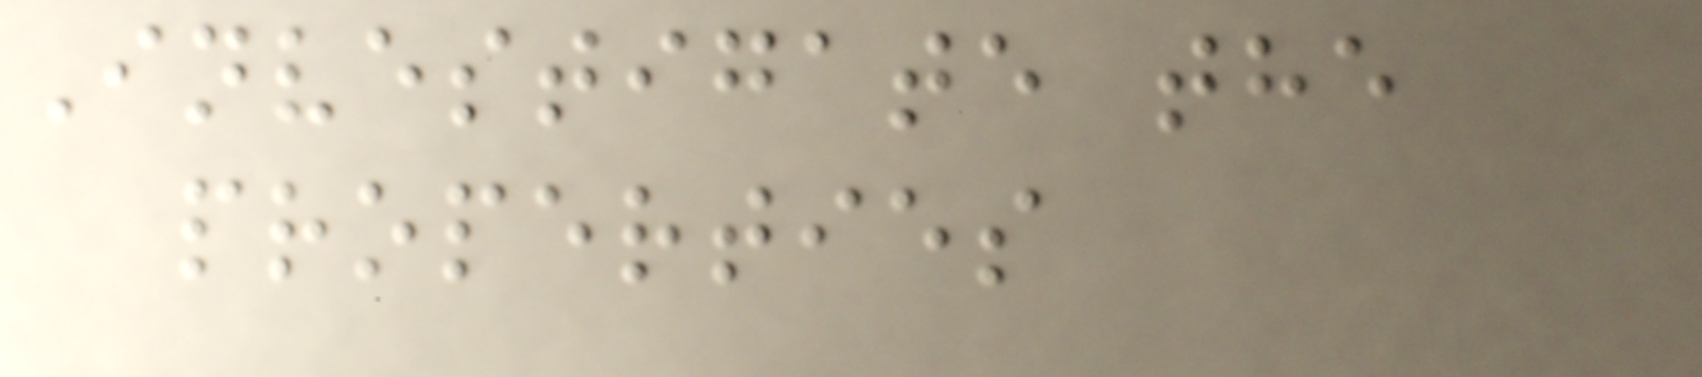Investigate the
properties
